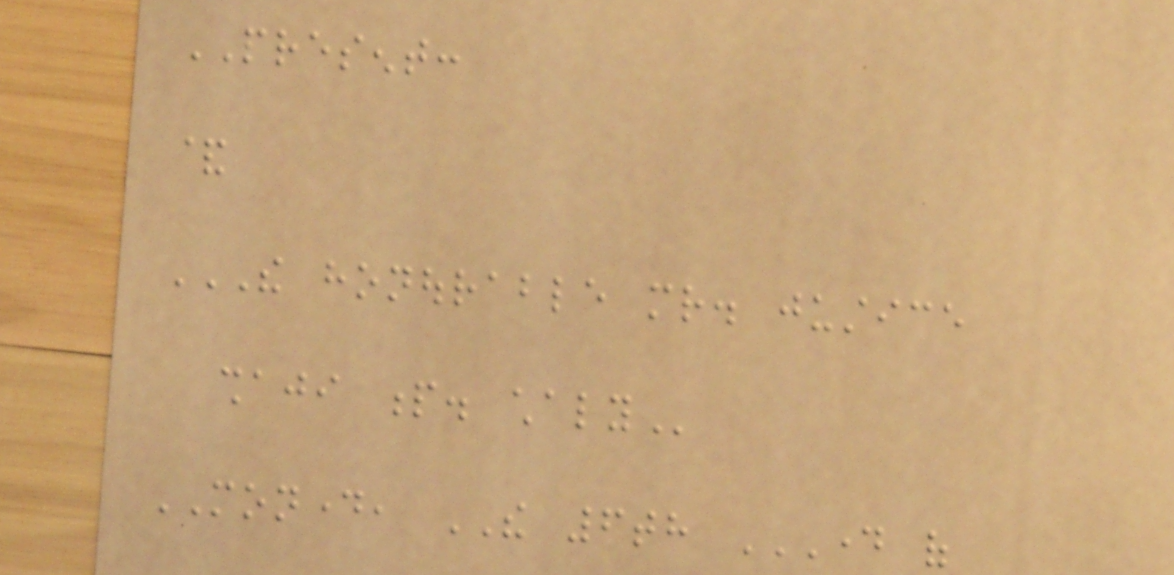PRESENT:
&
THE HONOURABLE MR. JUSTICE
SHAJI P. CHALY
MONDAY, THE 6th DAY OF
